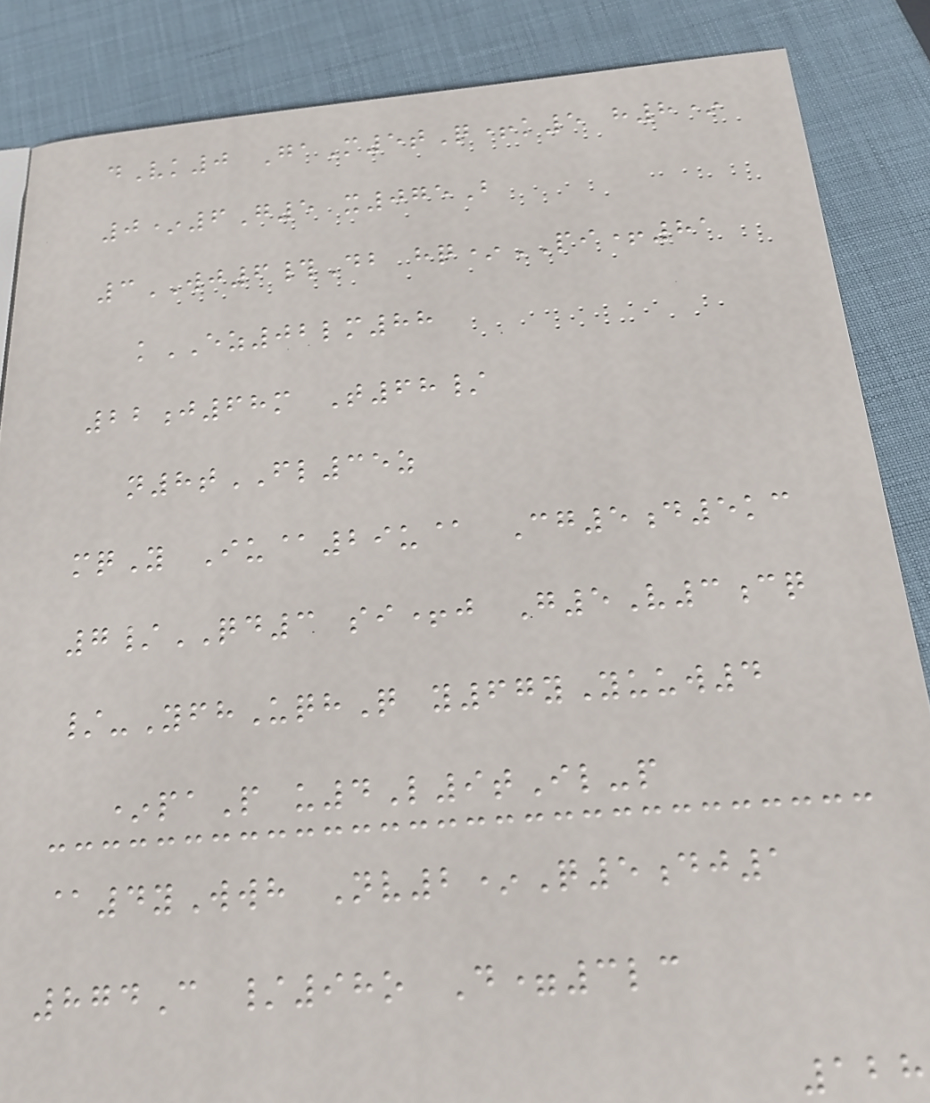dVk0 GaM5tQ+k5 h8*
0*6G5 x075B
3WJ6#Db hq*PI+81
kEZ02lm88
22j68m T68/
n8tFL35z
mqY Iu@29u@ Cg5d5kc
7/QD3 si+j G5V3cq
/-YfhUqhQ y67yYuuw4
*paP u4L9tIl-p
@4yWwh Nv2*Q5dj1
874C /98o D=3lc
128
